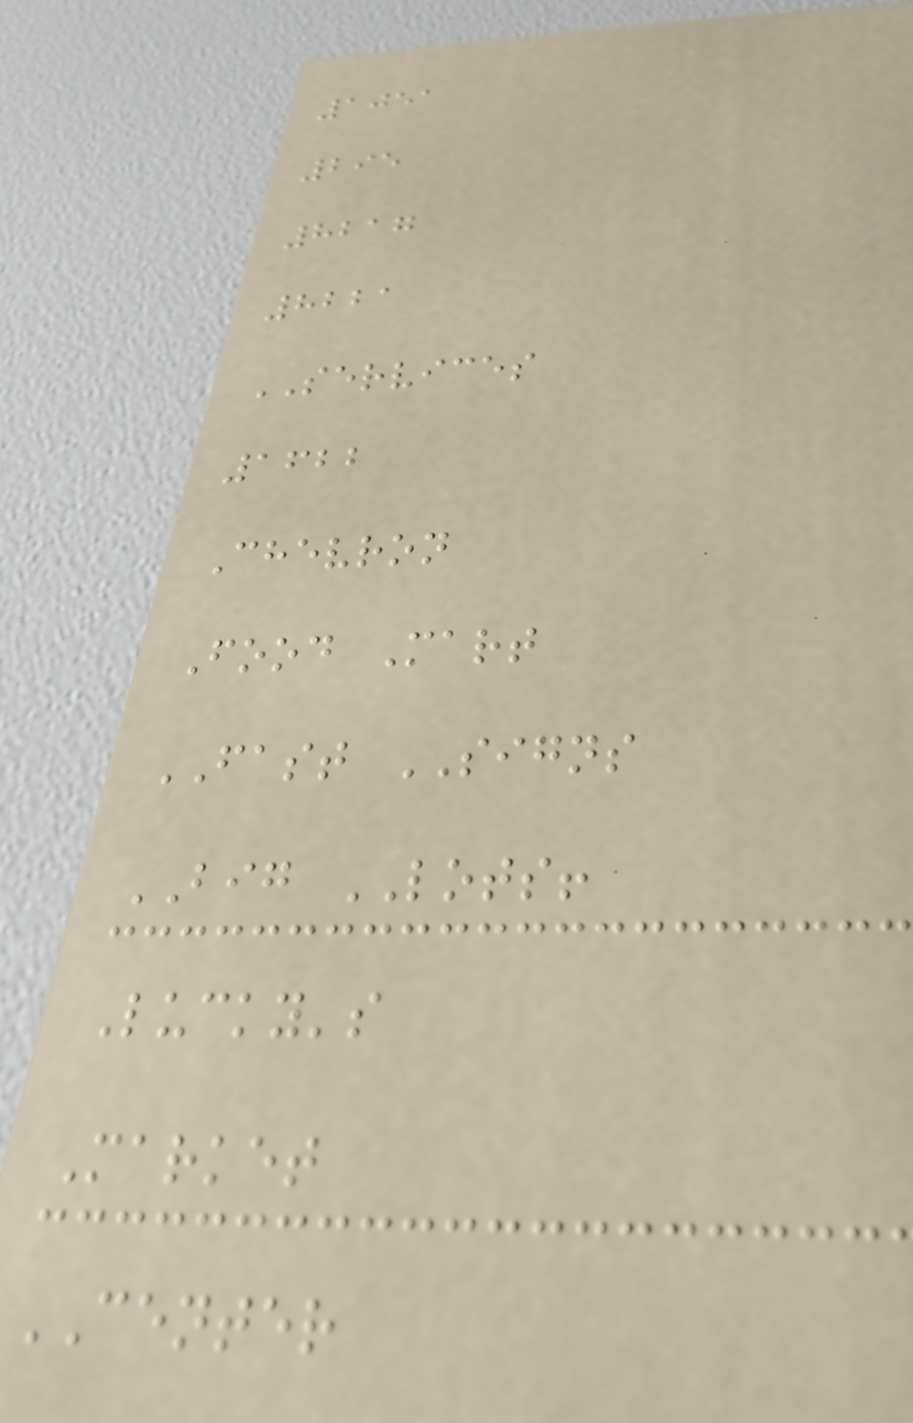1051
295
8217
8221
SERVICES
1622
Chevron
Food Mart
FAST SIGNS
BIG LOTS!
Lucky's
Market
CENTER
